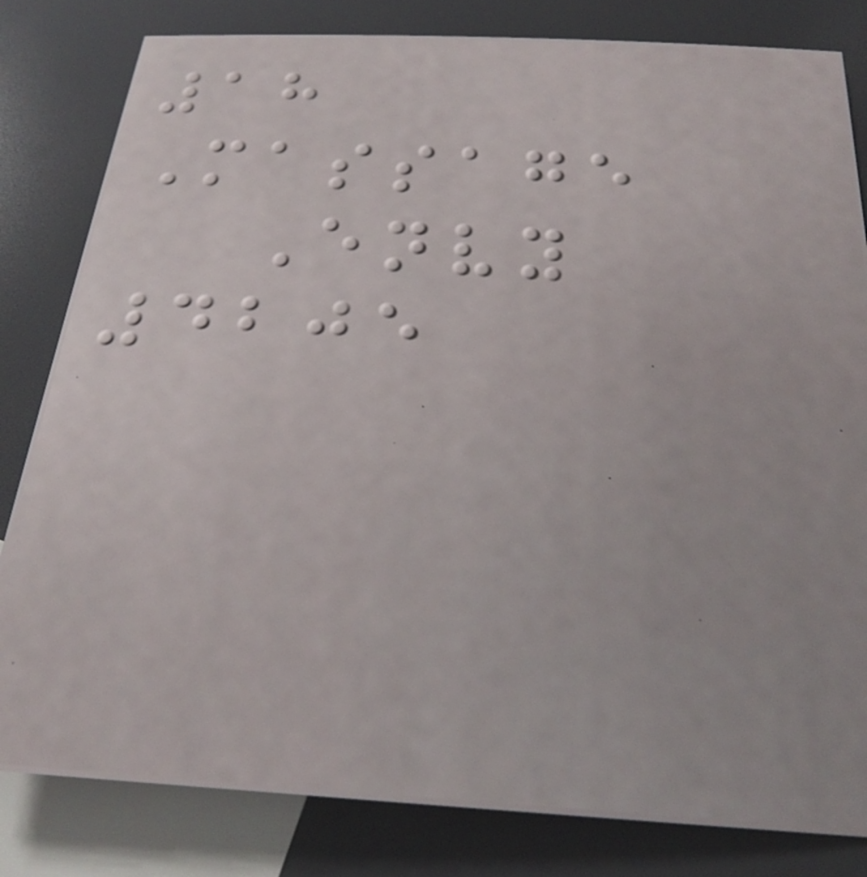18
Massage
Envy
4205
